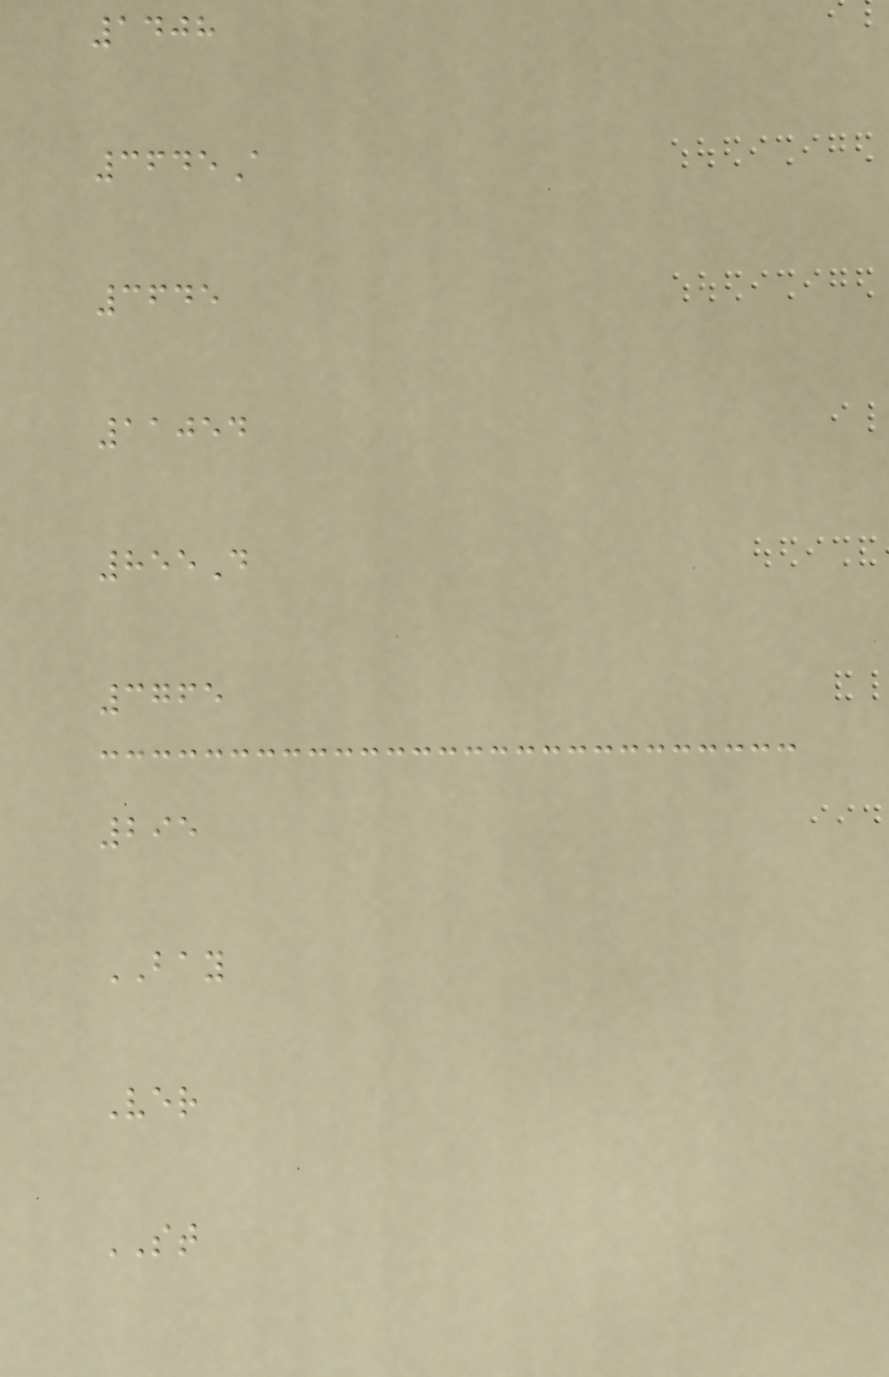1408
3645A
3645
11054
855D
3765
295
BAY
Ver
ST
